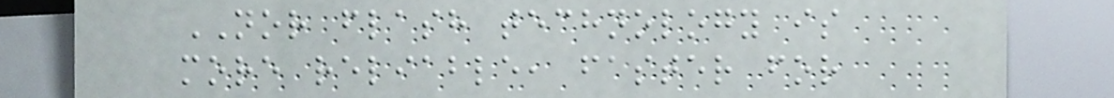NOR flash technology is
more reliable, faster for
